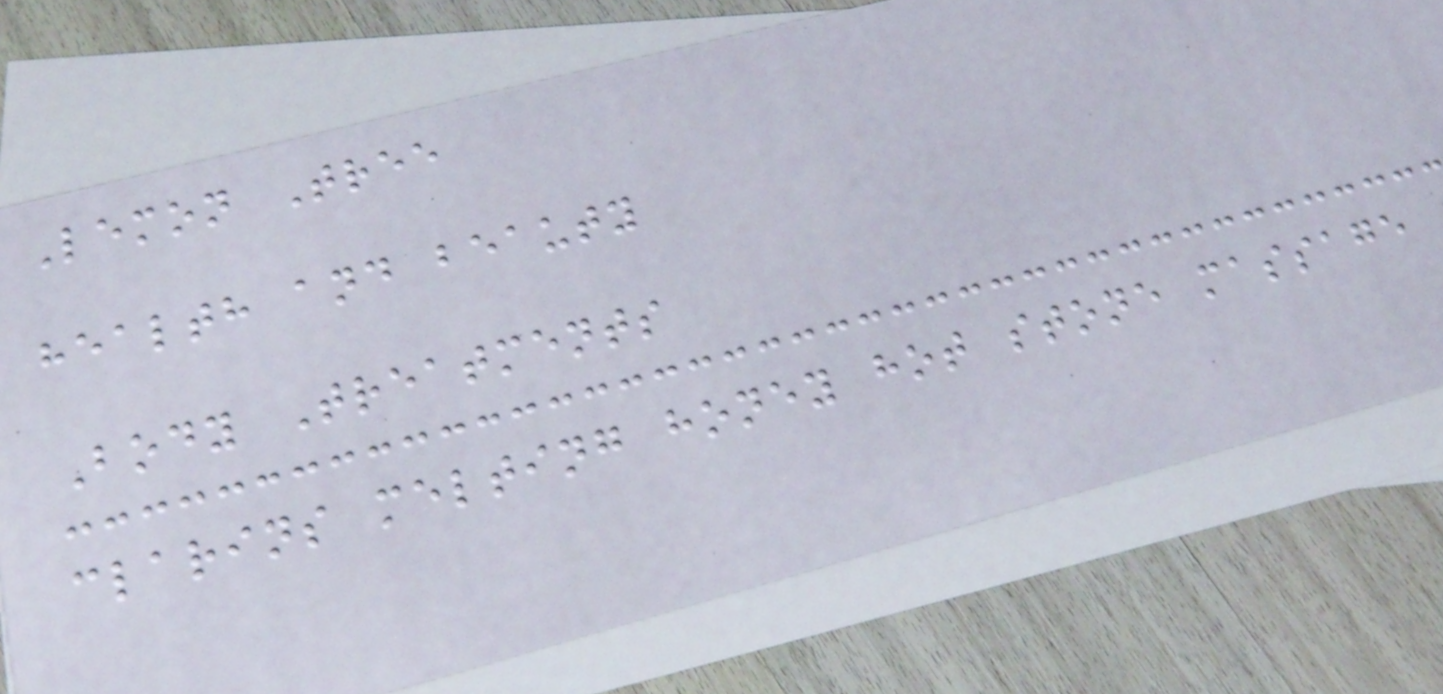Lemon Tree
health and beauty
Body Treatments
clarins melting honey hot stone massage
